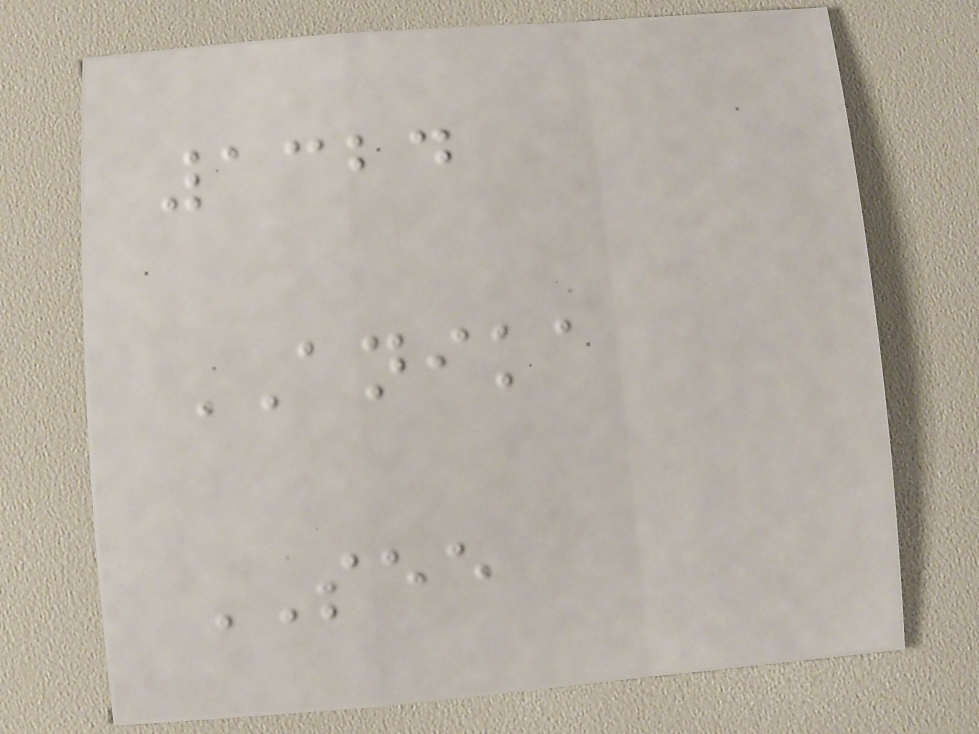1324
ANIKA
SEE
